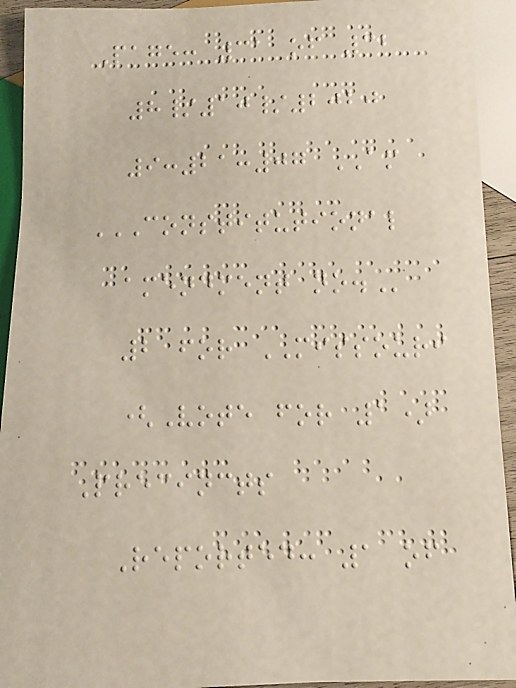Page: 31 of 32
8/10/2020
9:21:07 AM
CONSTITUTIONAL
AMENDMENT NO.
2 for MISSOURI
(Vote for 1)
Precincts
Reported: 1 of
